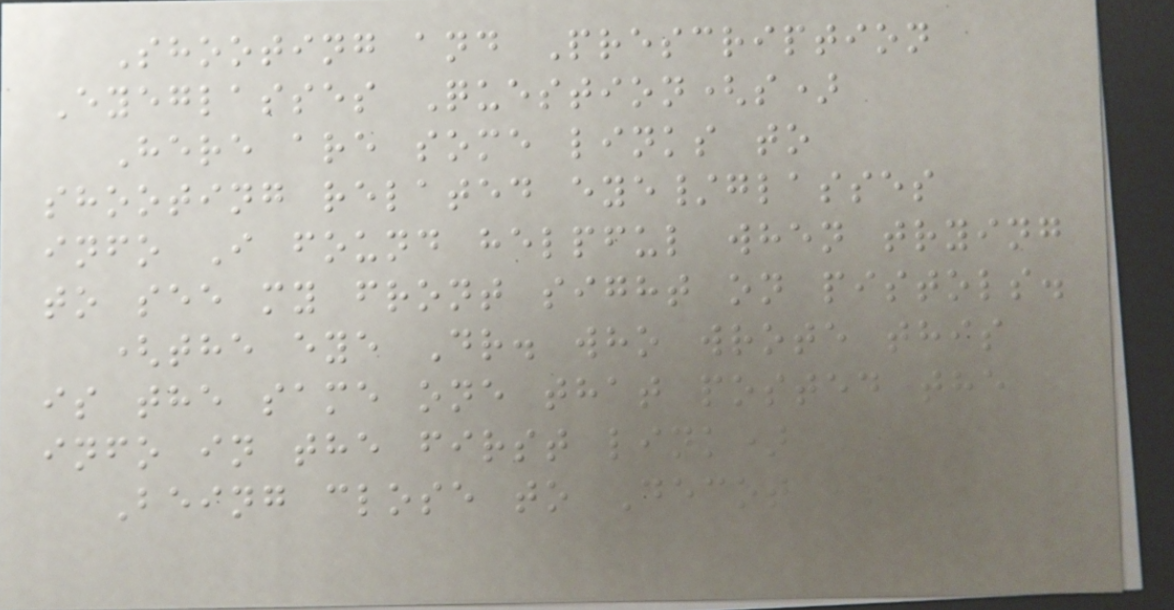Shooting and Prescription
Eyeglasses Question(s)
Here are some links to
shooting related eye/glasses
info I found helpful when trying
to see my front sight on pistols.
(the eye Dr. who wrote this
is the same one that posted the
info in the first link)
Being close to Decot is
